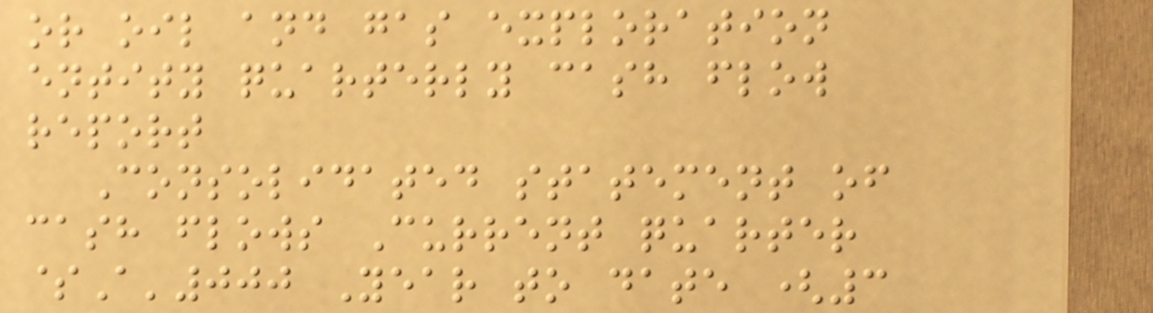or oil and gas exploration
entity quarterly cash flow
report
Consolidated statement of
cash flows Current quarter
$A'000 Year to date (3
